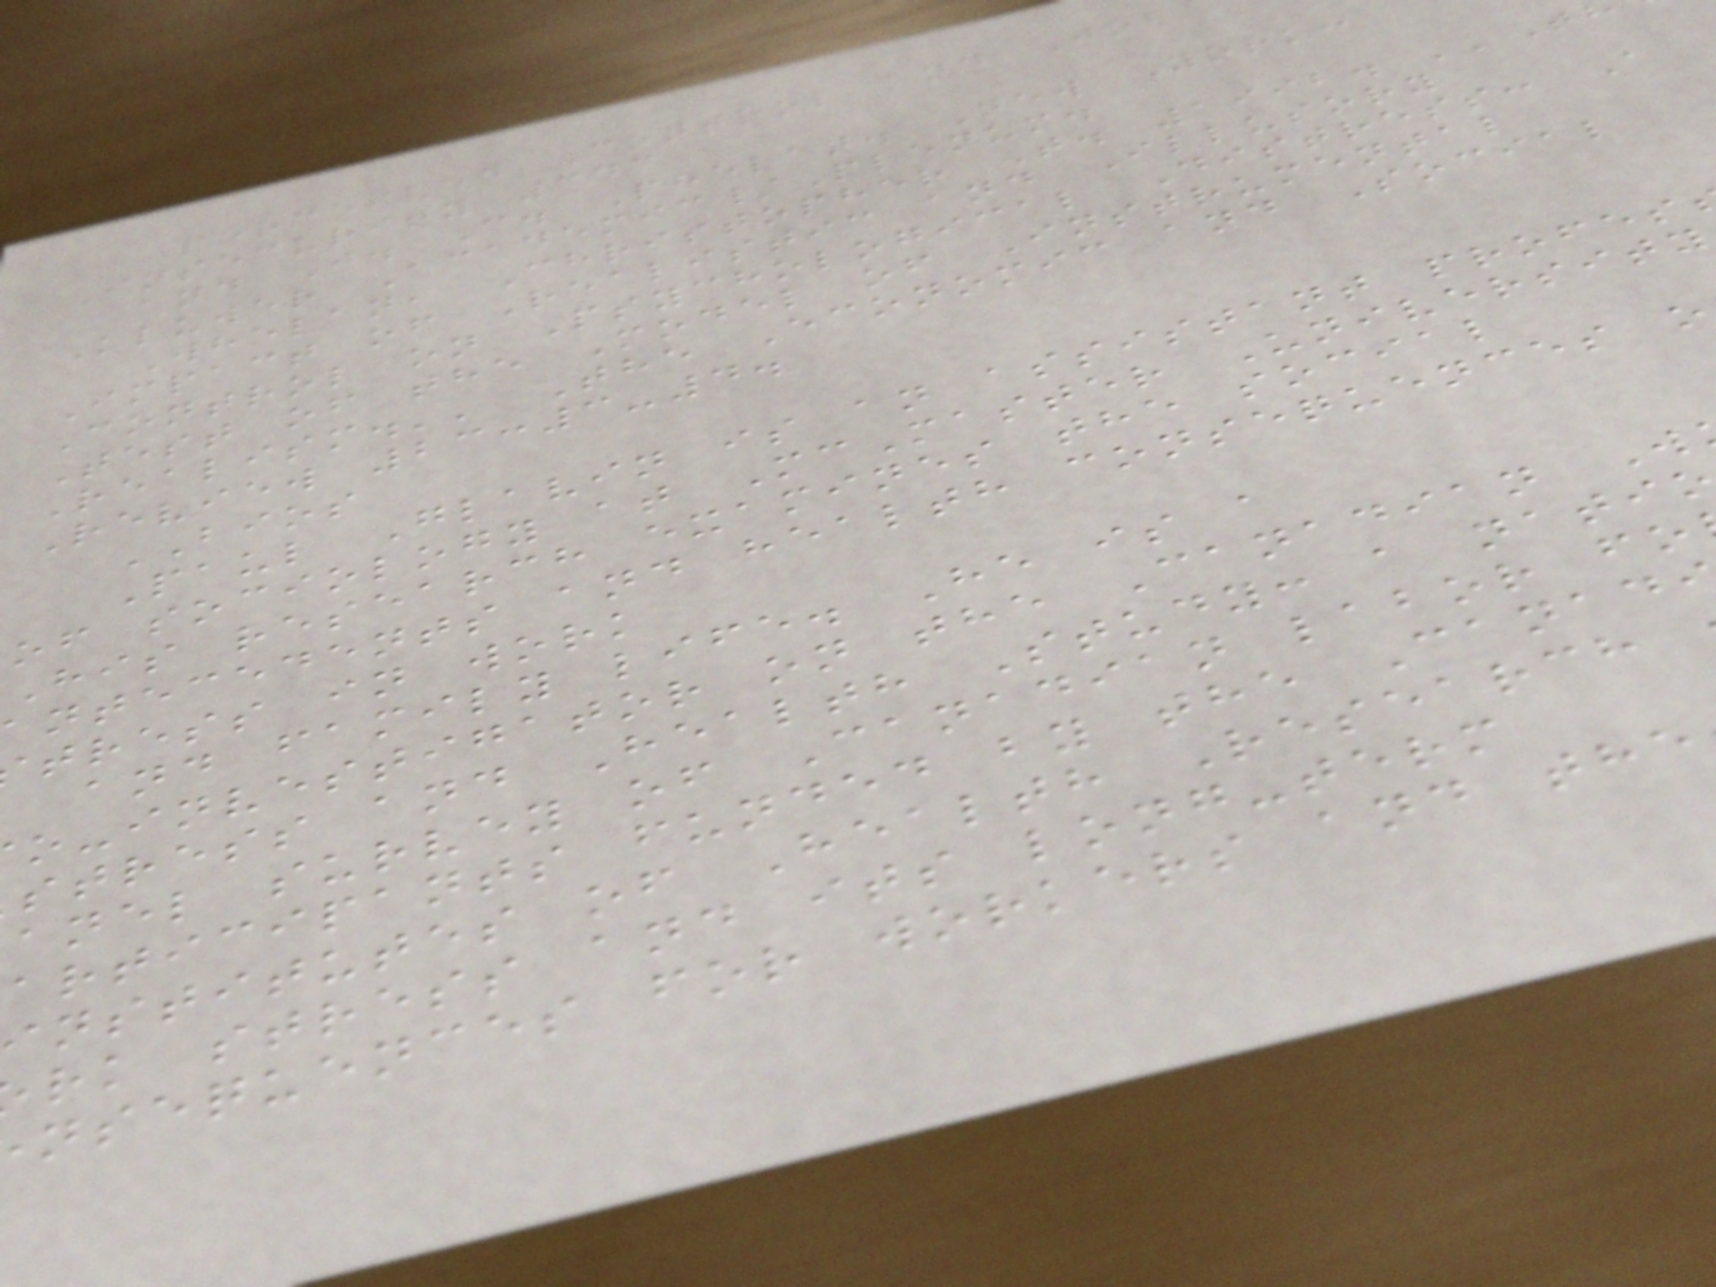Perceived Control and Job
Insecurity 343
and J. C. Phelan. New York:
Kluwer Academic/Plenum.
Whelan, Christopher T. 1992. ''T
Impact of Realistic and Illusory
Control on Psychological Distress: A
Test of the Model of Instrumental
Realism.'' The Economic and Social
Review 23:3-4.
BIOS
Paul Glavin is an assistant profes
of sociology at McMaster University
His research examines the social
ntecedents and health consequences o
tress in work
and family life. He is a
o-investigator on the Canadian W
stress and Health Study: a nati
anel survey of Canadian labor fo
articipants funded by the Canad
nstitutes of Health Research
rk stress and its long-term
nsequences for workers and the
